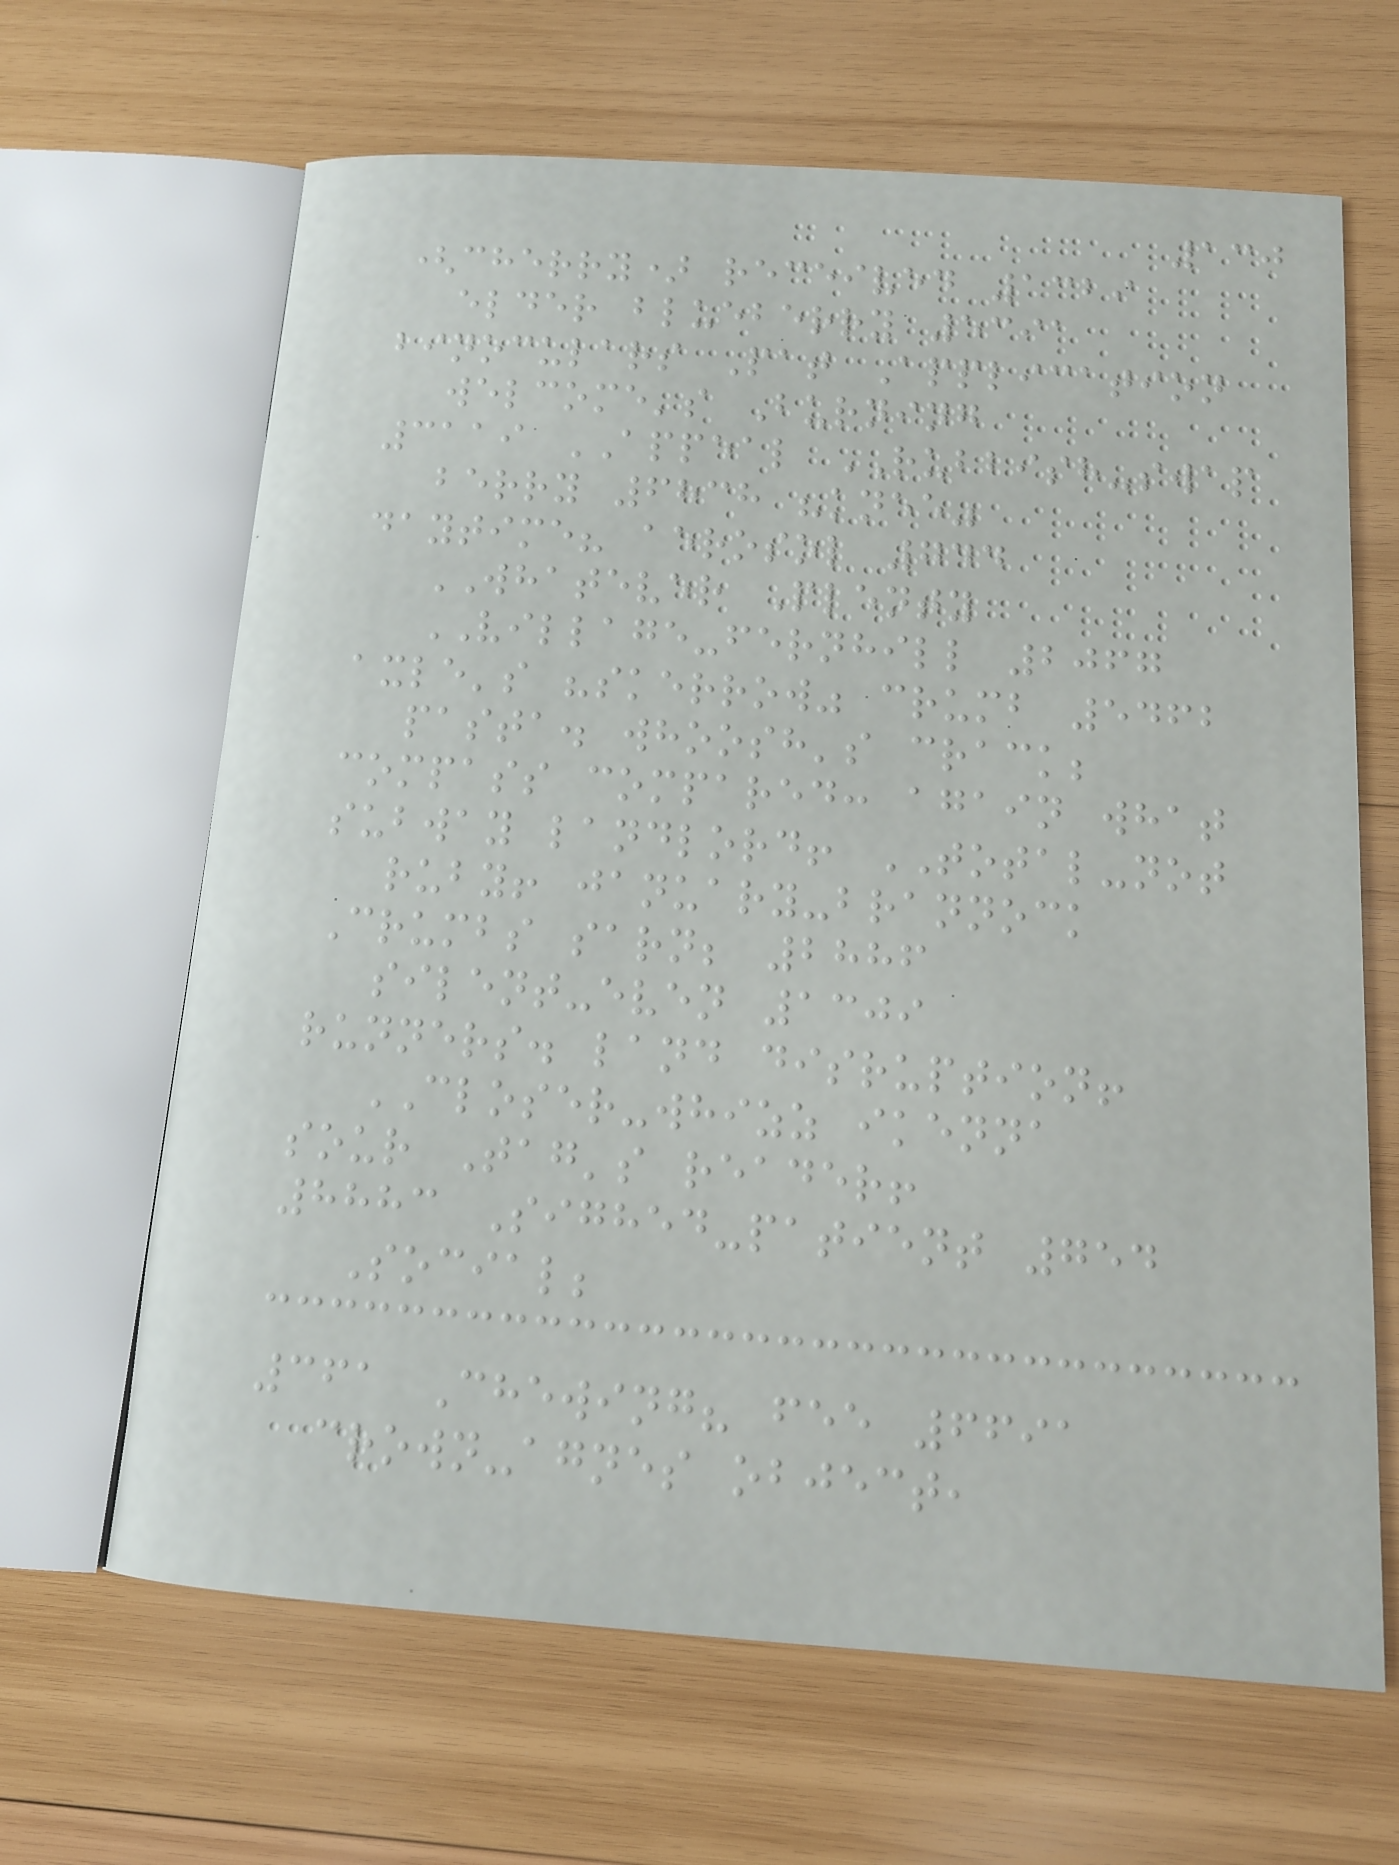130
(cherry) received 1329
elder blueberry 5391
binoculars Pat Application
welcome's Burning
3119 APPEAL RUBBISH-swap
berry 6838 "knee"
daytime? aerosol 744
WHATEVER Plenty
VILLAGE-fernhill 2067
axle's "skerrow" crumb 5462
pasta. whoosh's crack;
compass compared: again what
subway landlord! TOTAL-not
ruby! january-brannock
Crumbs sarn; 2886
silent-even 1309
runners. land disruption!
CLOSER-whizz ikenna
sour Tag's reader!
8883 Sighed-patient 754
Social;
361 Chewing? fee 6691
crown-agnes object,
